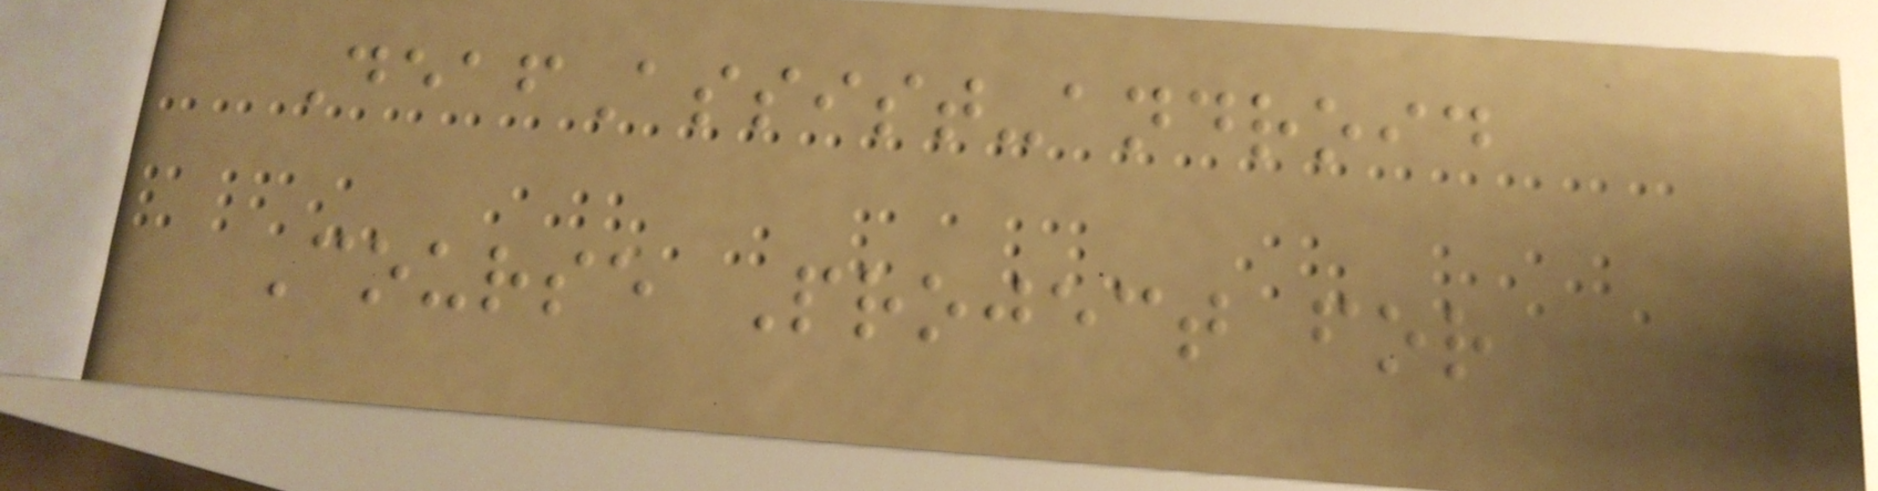DeafAssist-android
Course Project for
